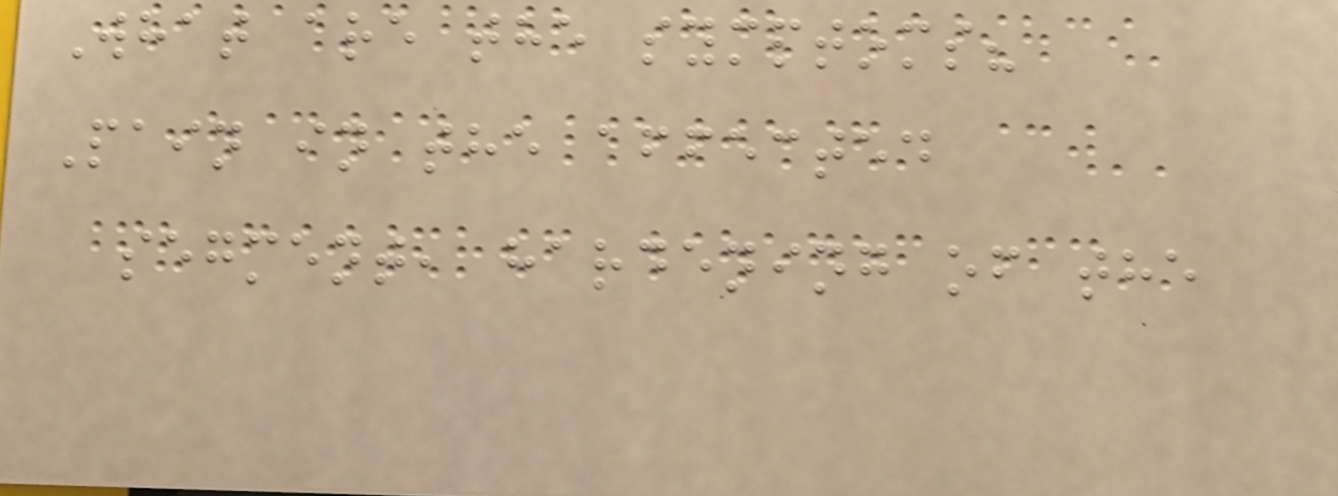What are the symptoms?
Pain in the affected
segment, hardening of the
